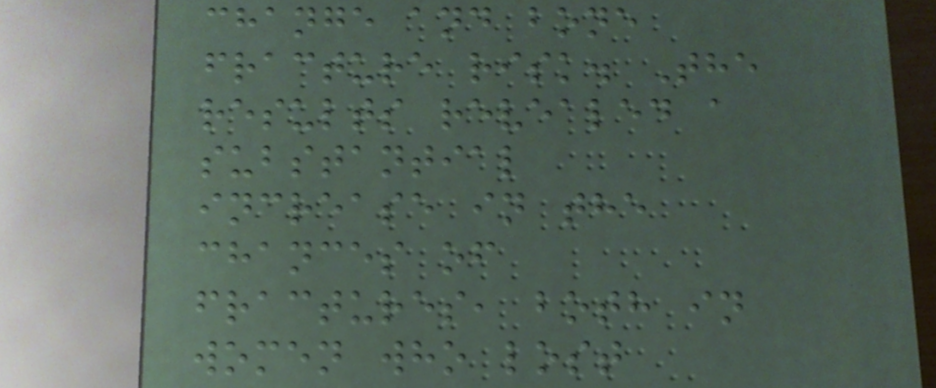change and bone
fracture risk. The
results revealed a
substantial
increase in the
chances of
fractures, both in
women who lost
